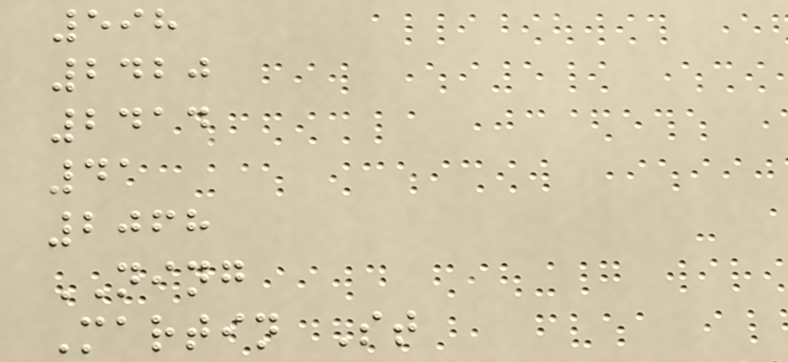598
2420
2414
41
2068
NING
Martin St
